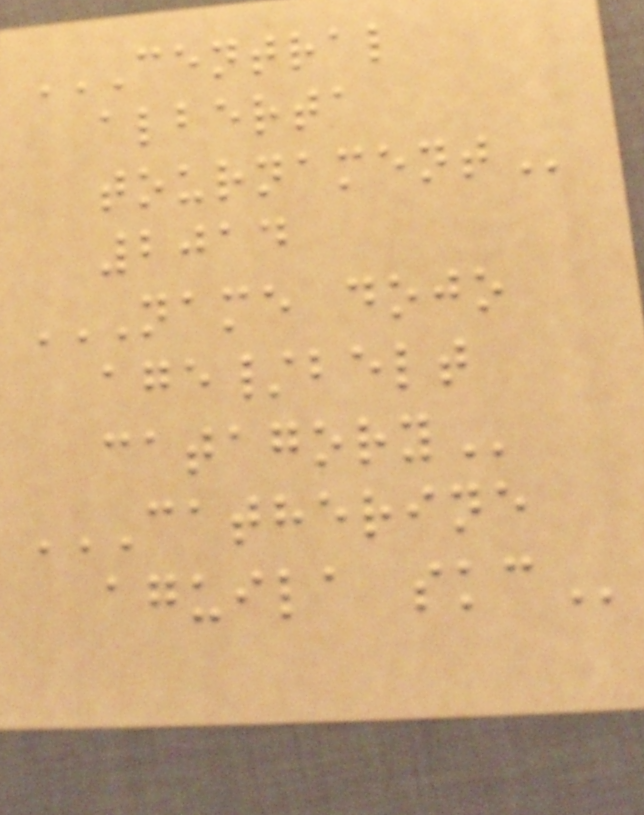CENTRAL
ALBERTA
TOURNAMENT
2014
NAME DOJO
AGE/BELT
CATAGORY
CATHERINE
AGUILA SKC
